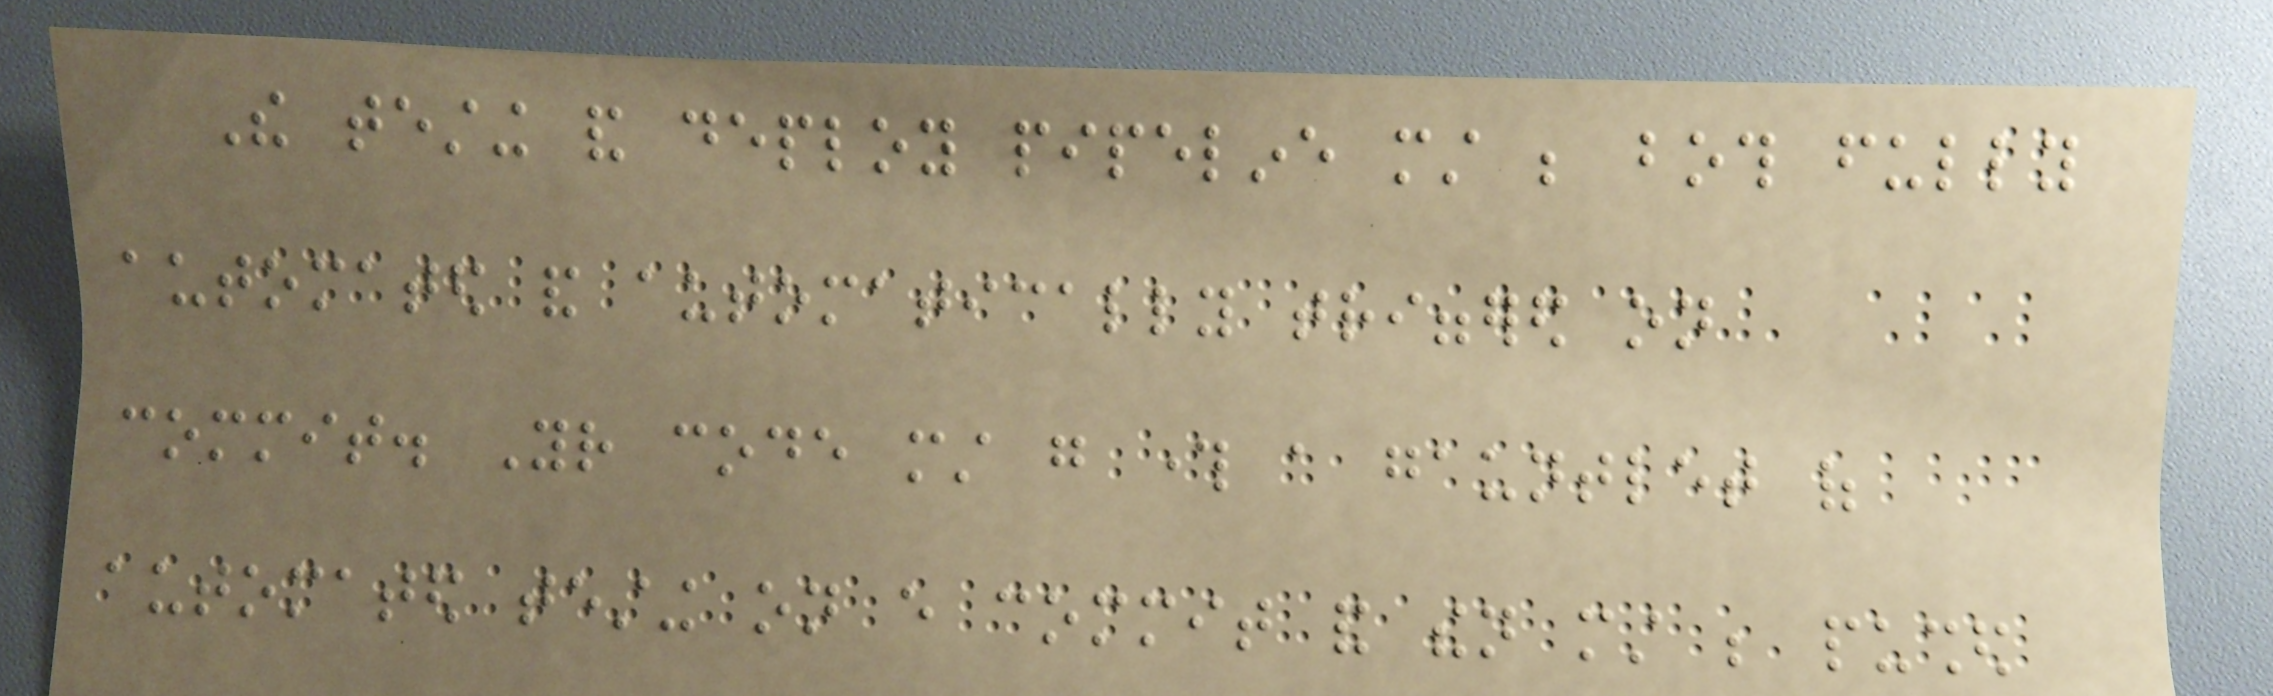The testing and deploy pipeline must be both fully
automated and automatically triggered on
commit. Your code must go through a gauntlet of
automated testing on every commit and then must be pushed
